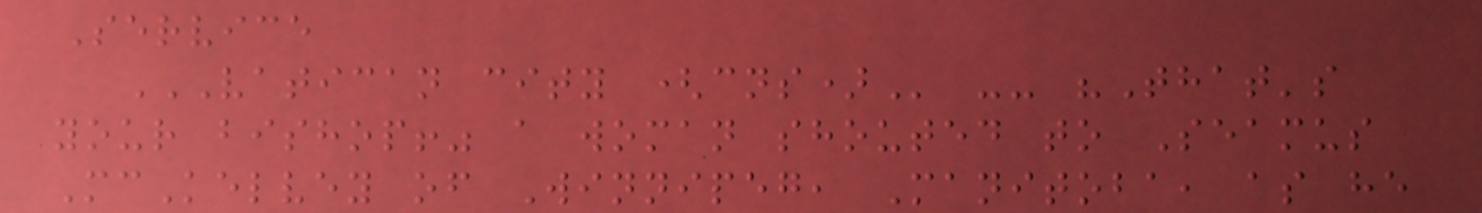Service
VATICAN CITY (CNS) -- "That's
your bishop!" a woman shouted to Seamus
McKelvey of Winnipeg, Manitoba, as he
